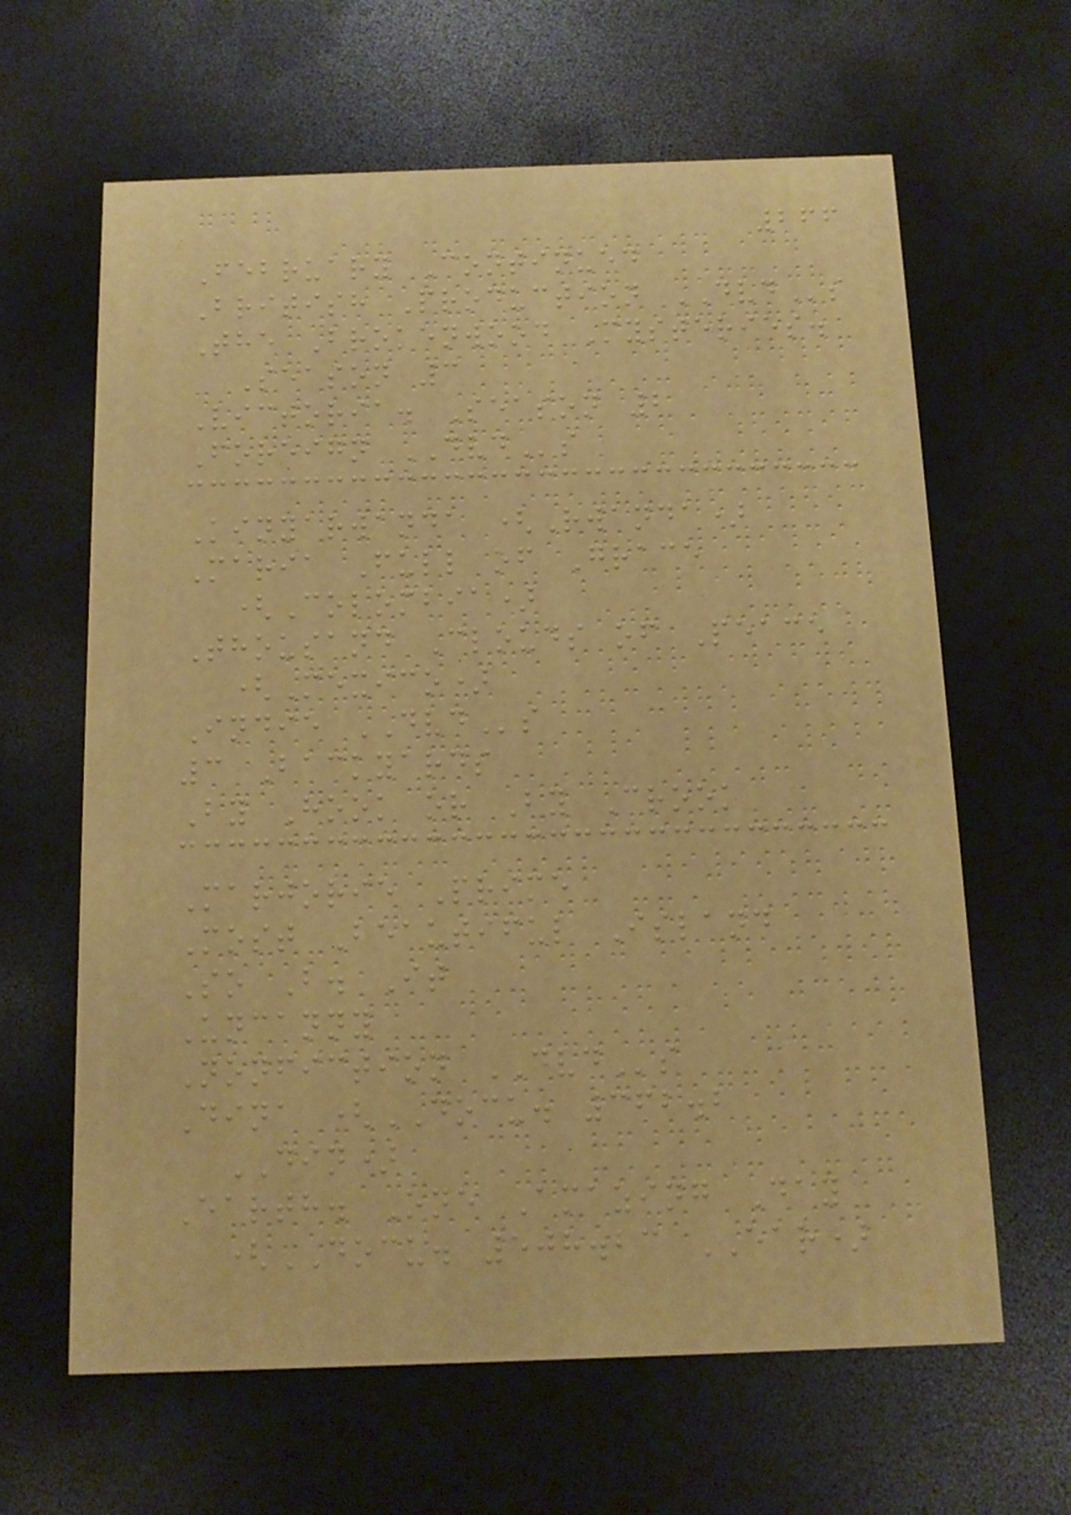266
February Continued
British Production DVDs
The Brokenwood Mysteries.
Season 3
Victoria. Season 2
Foreign DVDs
Kinyarwanda (Rwanda)
Maria Full of Grace
(Colombia)
Thousand Clouds of Peace
(Mexico)
Indie DVDs
3 Backyards
By Hook or By Crook
Marjorie Prime
Most Beautiful Island
So B. It
Uncanny
Nonfiction DVDs
Dina (DOCU. 362.2
DIN)
Earth. One Amazing Day
(DOCU. 508.23 EAR)
